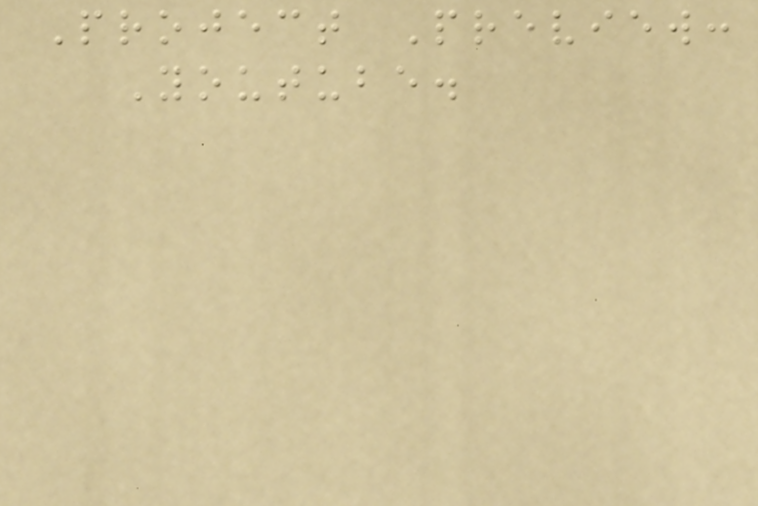Project Preview:
Youtube.
